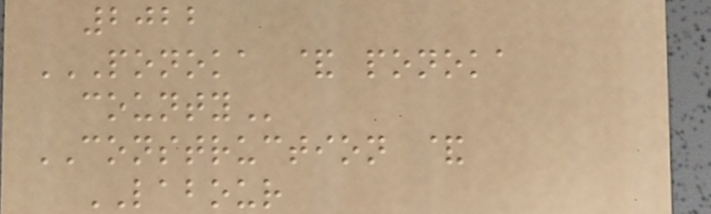2022
PONOKA & PONOKA
COUNTY
CONSTRUCTION &
LABOUR
